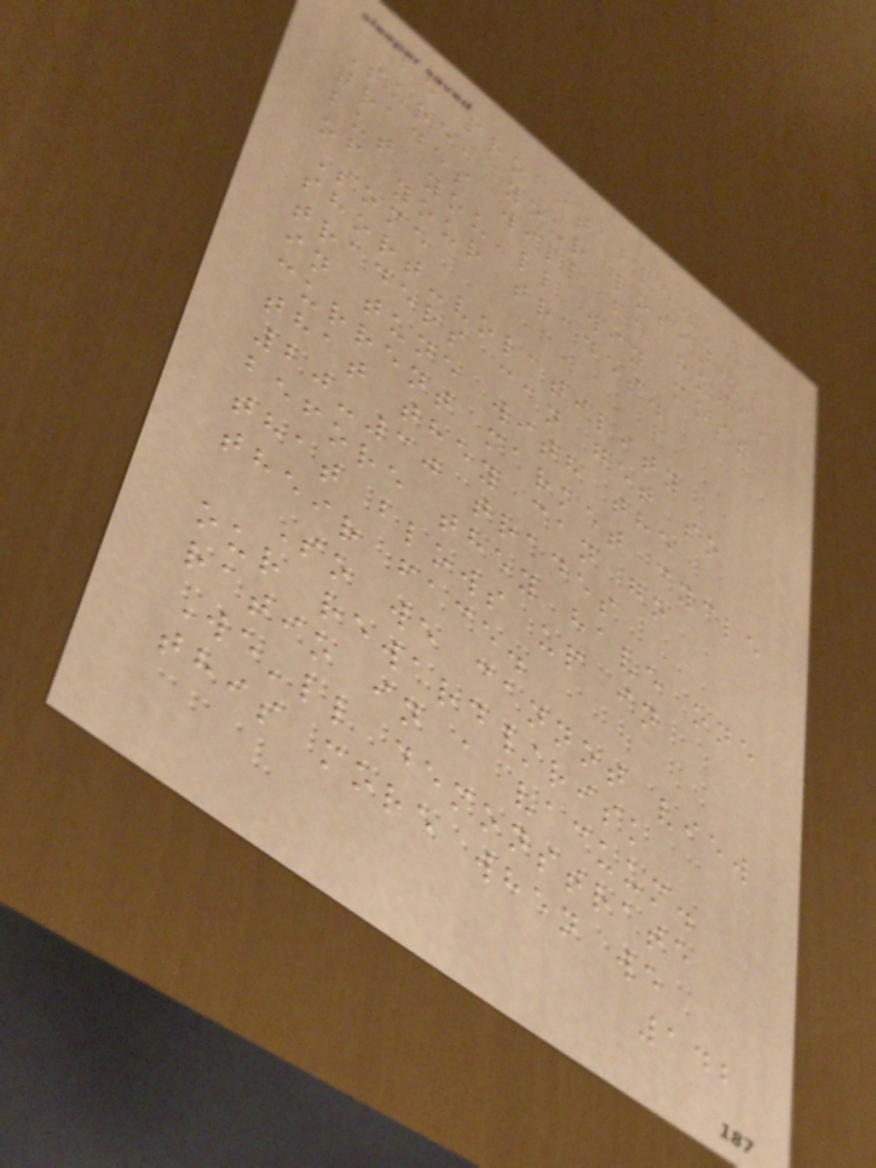be profitable.
Sure, your losing
trades will be huge,
but you'll win most
of your trades.
Some
short-volatility
traders can get so
in tune with the
current market cycle
that they can go
20-30 trades
before they have one
that blows up in
their face.
So we cannot view
our reward/risk
ratio in a vacuum.
We'll demonstrate
this more when we
142
